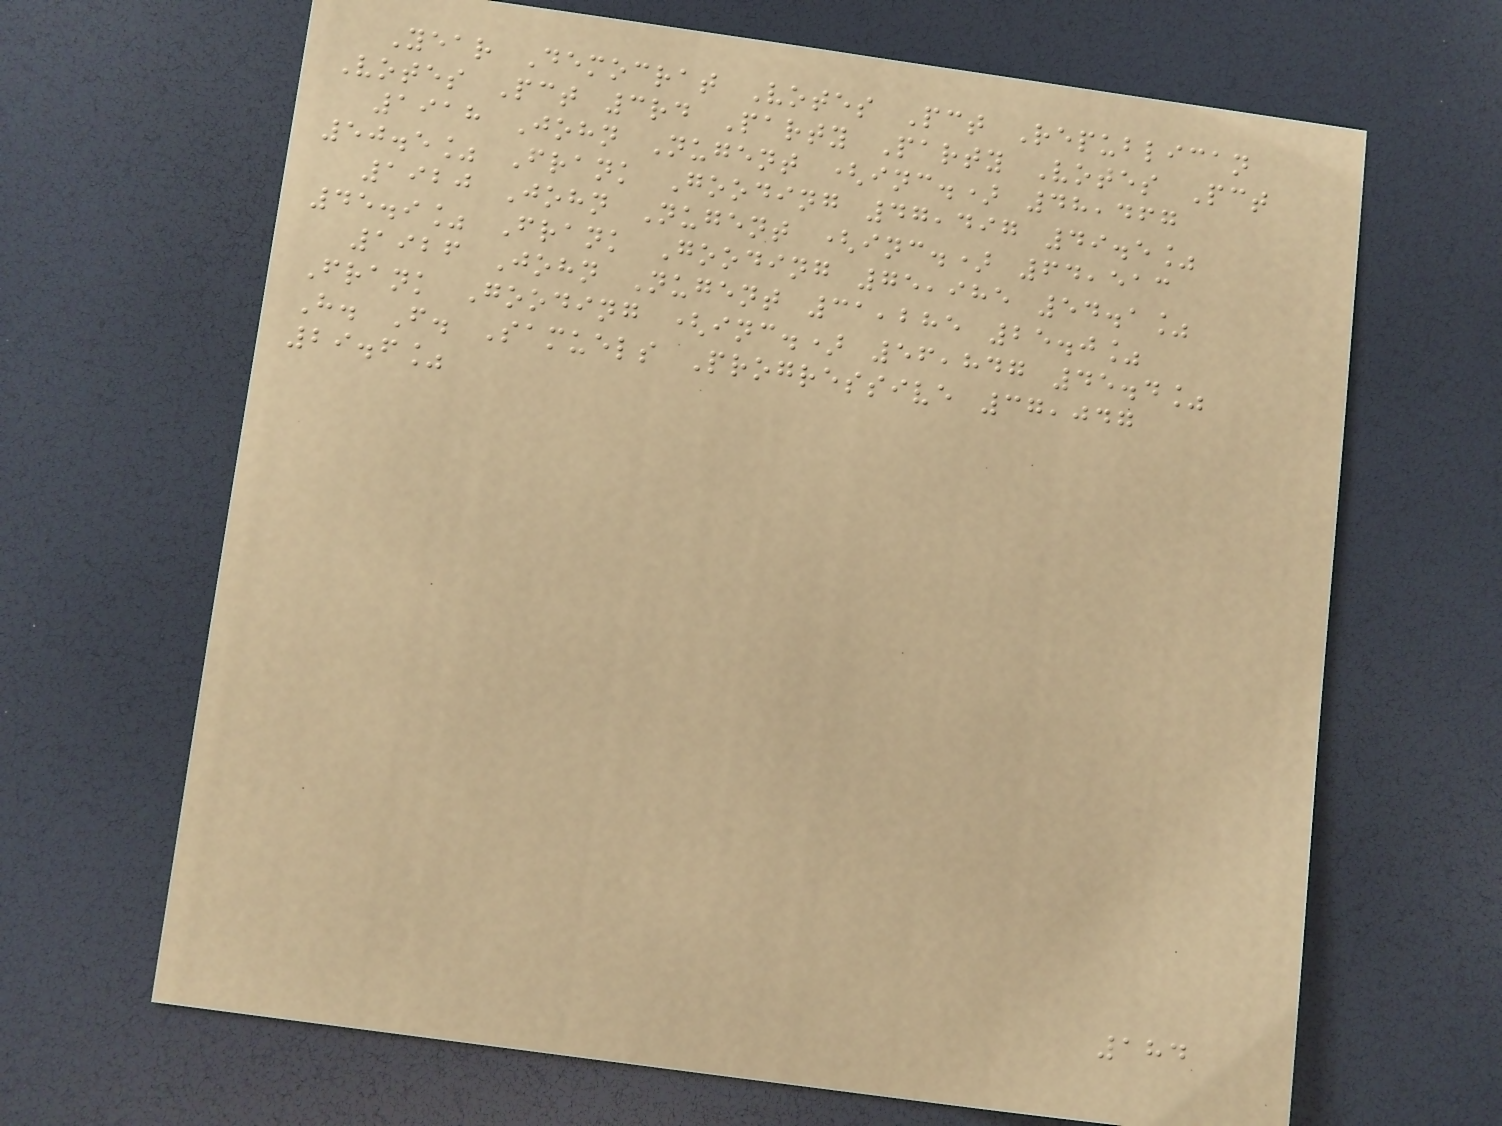Year Democrat Votes Pct Republican
Votes Pct 3rd Party Party Votes Pct
1918 John Nugent (inc.) 48,467
50.5% Frank Gooding 47,497 49.5%
1920 John Nugent (inc.) 64,513
45.9% Frank Gooding 75,985 54.1%
1926 John Nugent 31,285 25.0%
Frank Gooding (inc.) 56,847 45.4%
H. F. Samuels Progressive 37,047
29.6%
184
